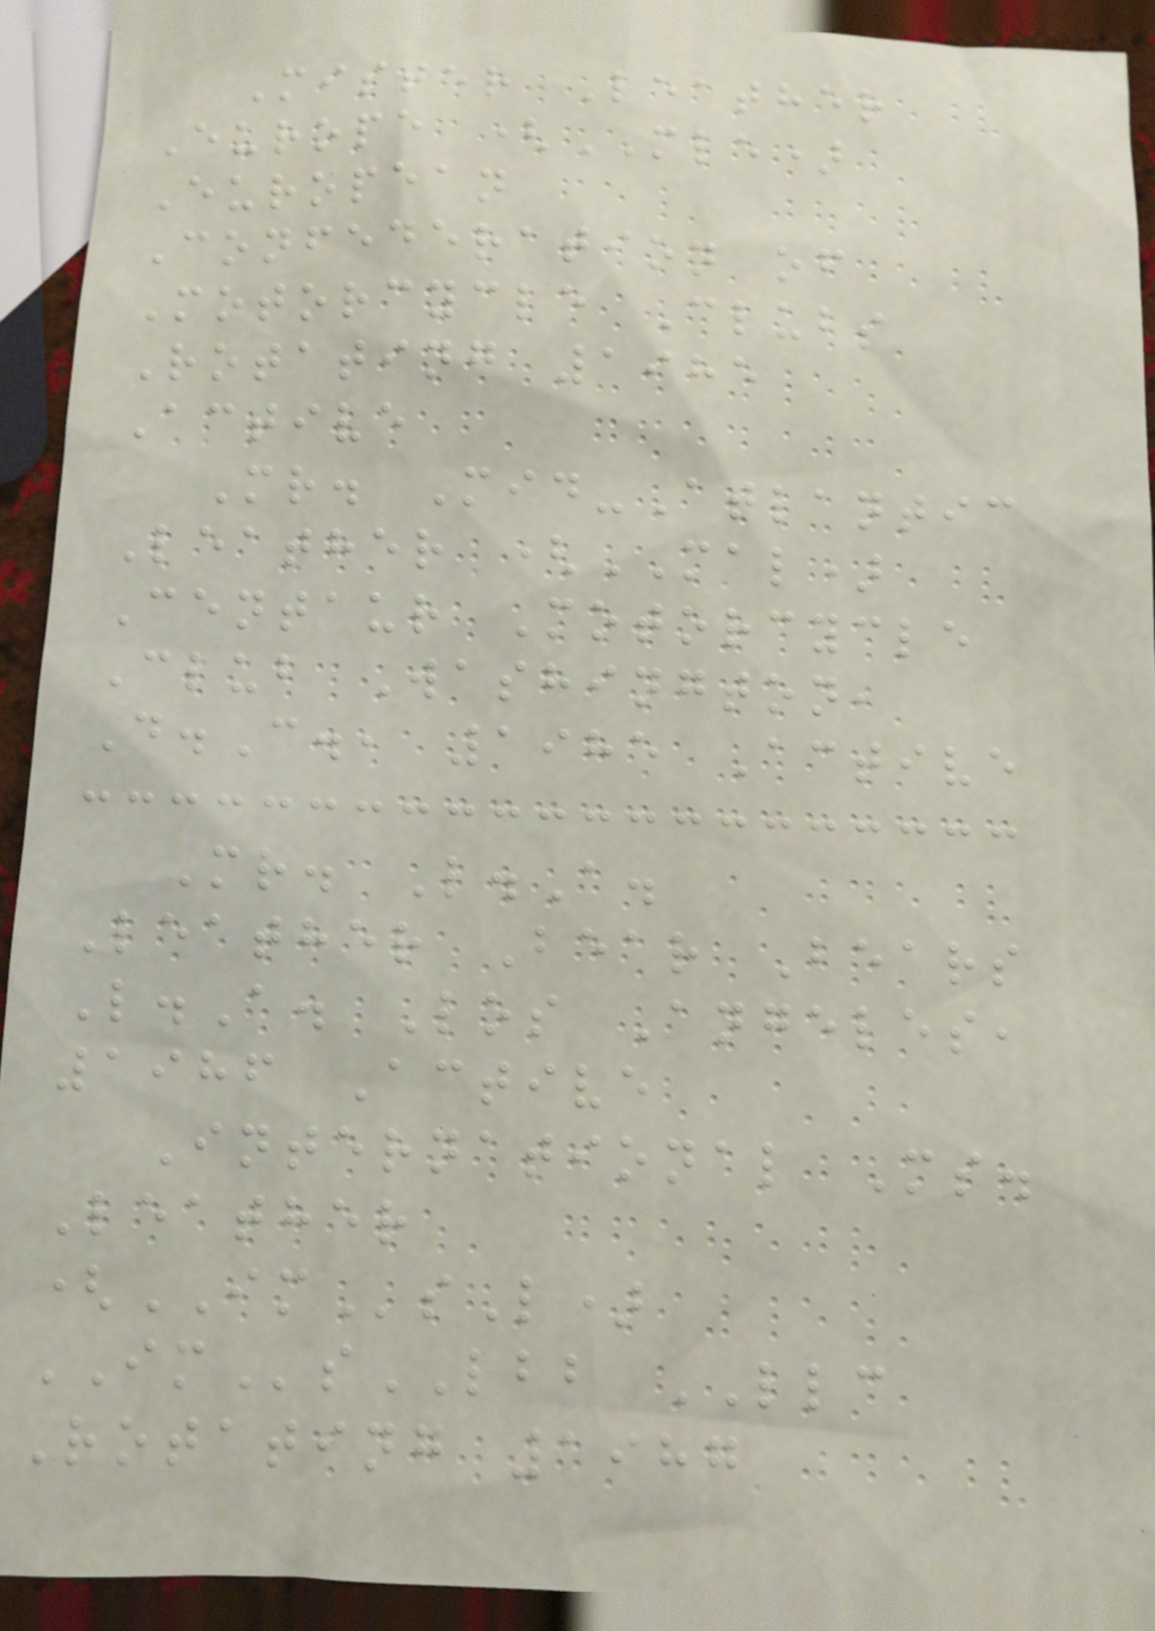Mister Leather
Europe (MLE)
European
Confederation of
Motorcycle Clubs
Rotating 1985
Active
Mr. Mid-Atlantic
Leather (MAL)
Centaur Motorcycle
Club Washington,
D.C., 1985 Active
Mr. L.A.
Leather Bear Bears
L.A. Los Angeles,
1986 Active
International Ms.
Leather
(IMsL)
IMsLBB LLC
Rotating 1987
